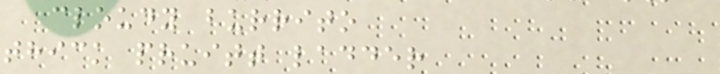cloudy burrito
thick pruitt ladder
